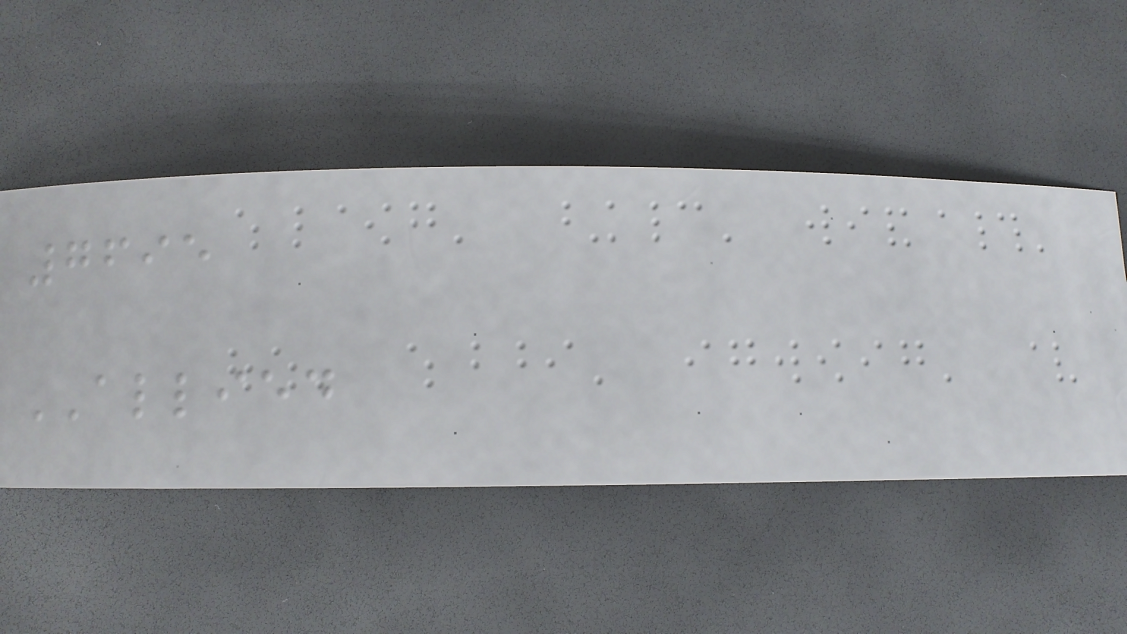7695
ALLIED
